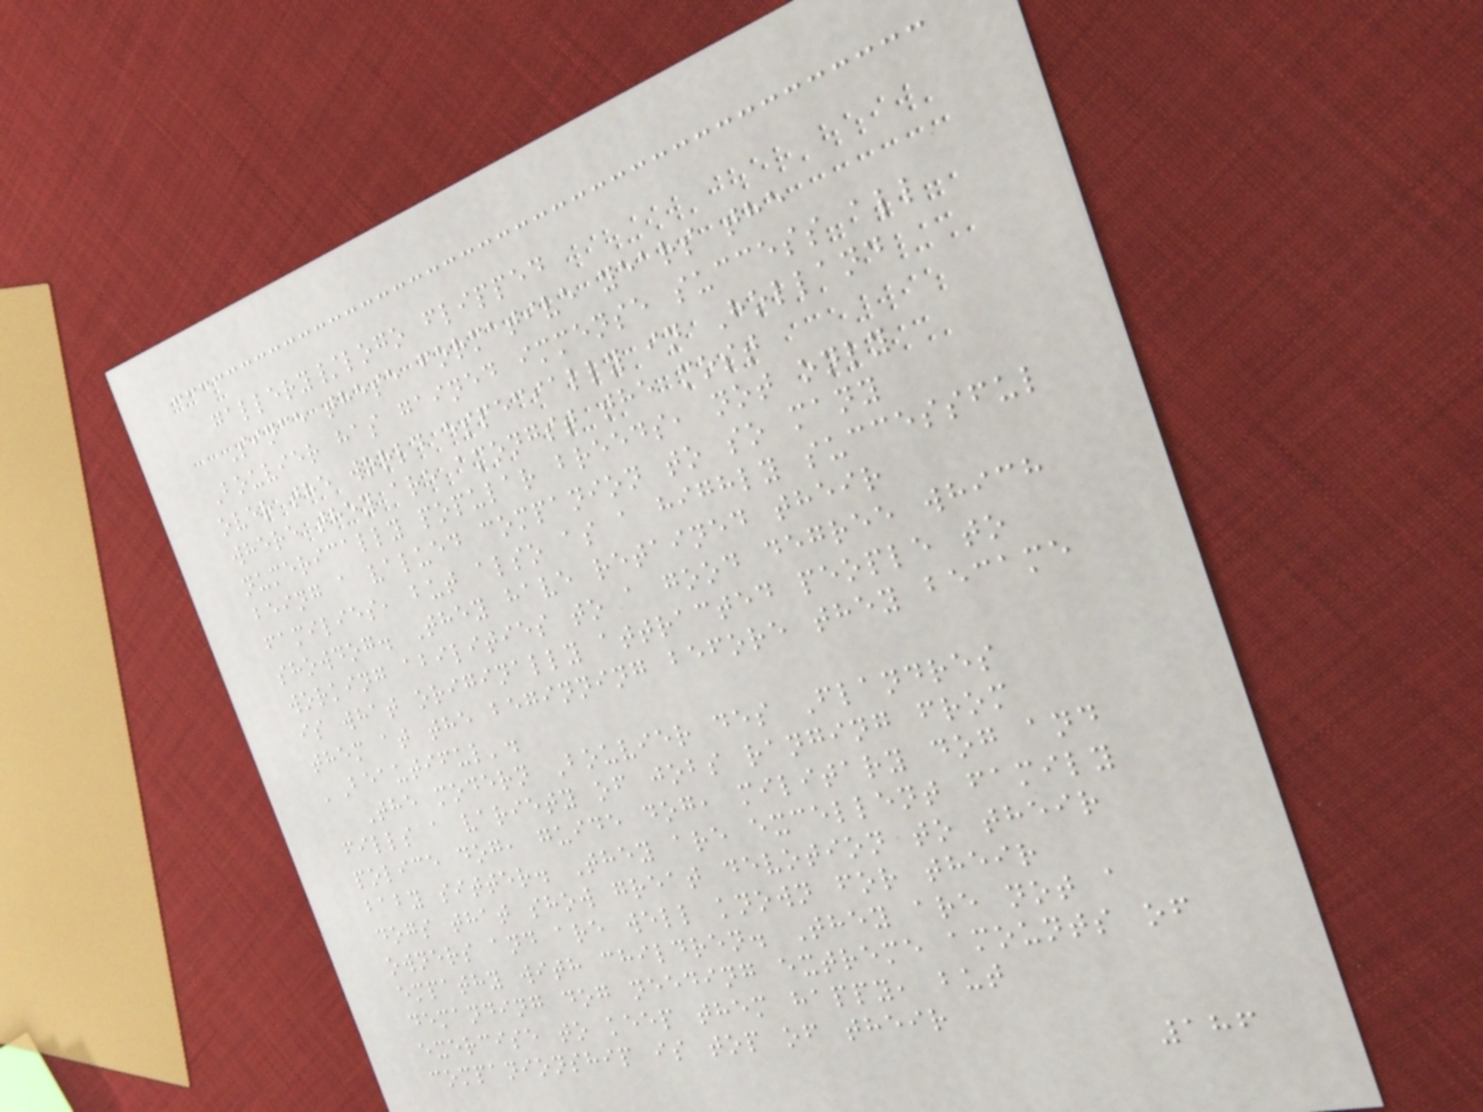gallery/logo flipped
Since these formative years the
Bouvier has gained immense success all
over the world especially in Holland
where they are amongst the most
numerically popular breeds, not only
being a valued companion to so many
families, but also as a highly successful
showdog. They have retained their
working abilities to a good degree which
is what originally attracted people to
them at the beginning before they became
'Beautiful'.
The modern Bouvier des Flandres
fills a variety of jobs ranging from
police dog, guide dog, military dog and
baby sitter. They are excellent family
dogs that show great devotion to their
owners and are well known for their
empathy with children. They are not a
demanding dog needing extreme amounts of
exercise to keep them happy, but
companionship is top of their
186
